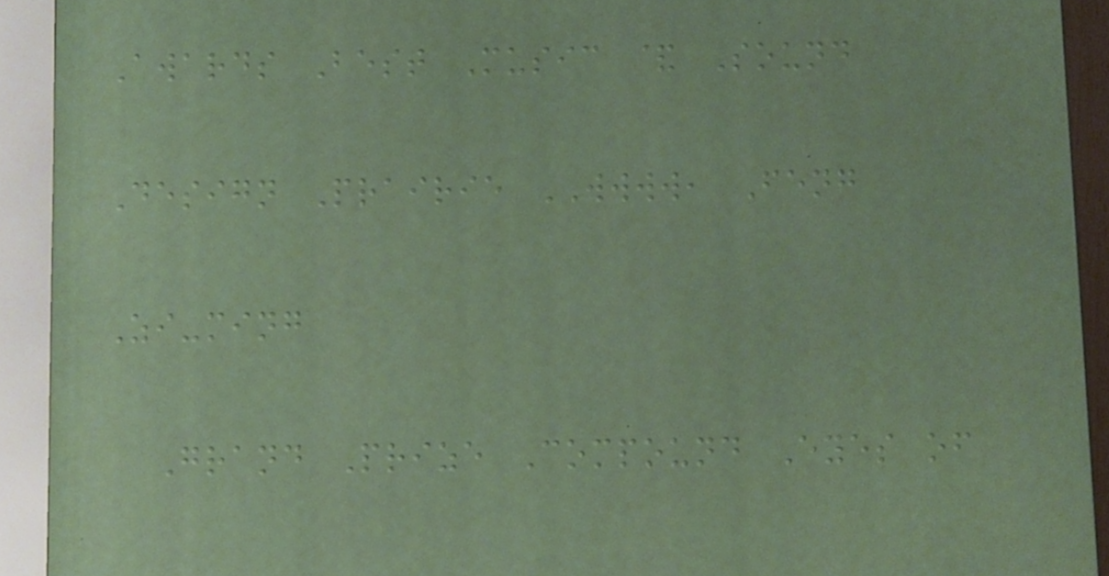Awards Best Music & Sound
Design Prairie WWWW, Feng
Zi-ming
Grand Prize Compound Eyes of
